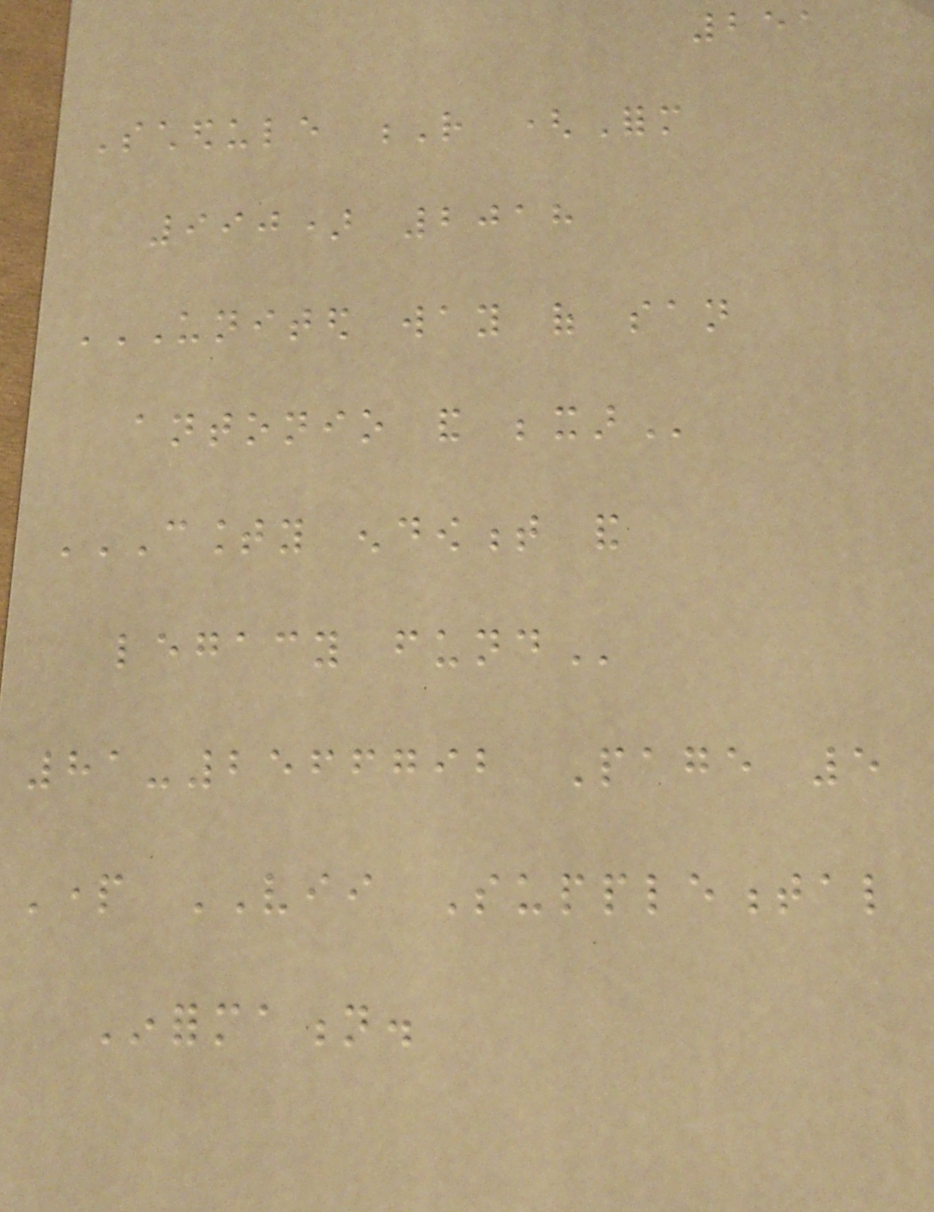251
Schedule R (Form
990) 2018
UNITED WAY OF SAN
ANTONIO AND BEXAR
COUNTY ENDOWMENT AND
LEGACY FUND
81-2566792 Page 5
Part VII Supplemental
Information.
